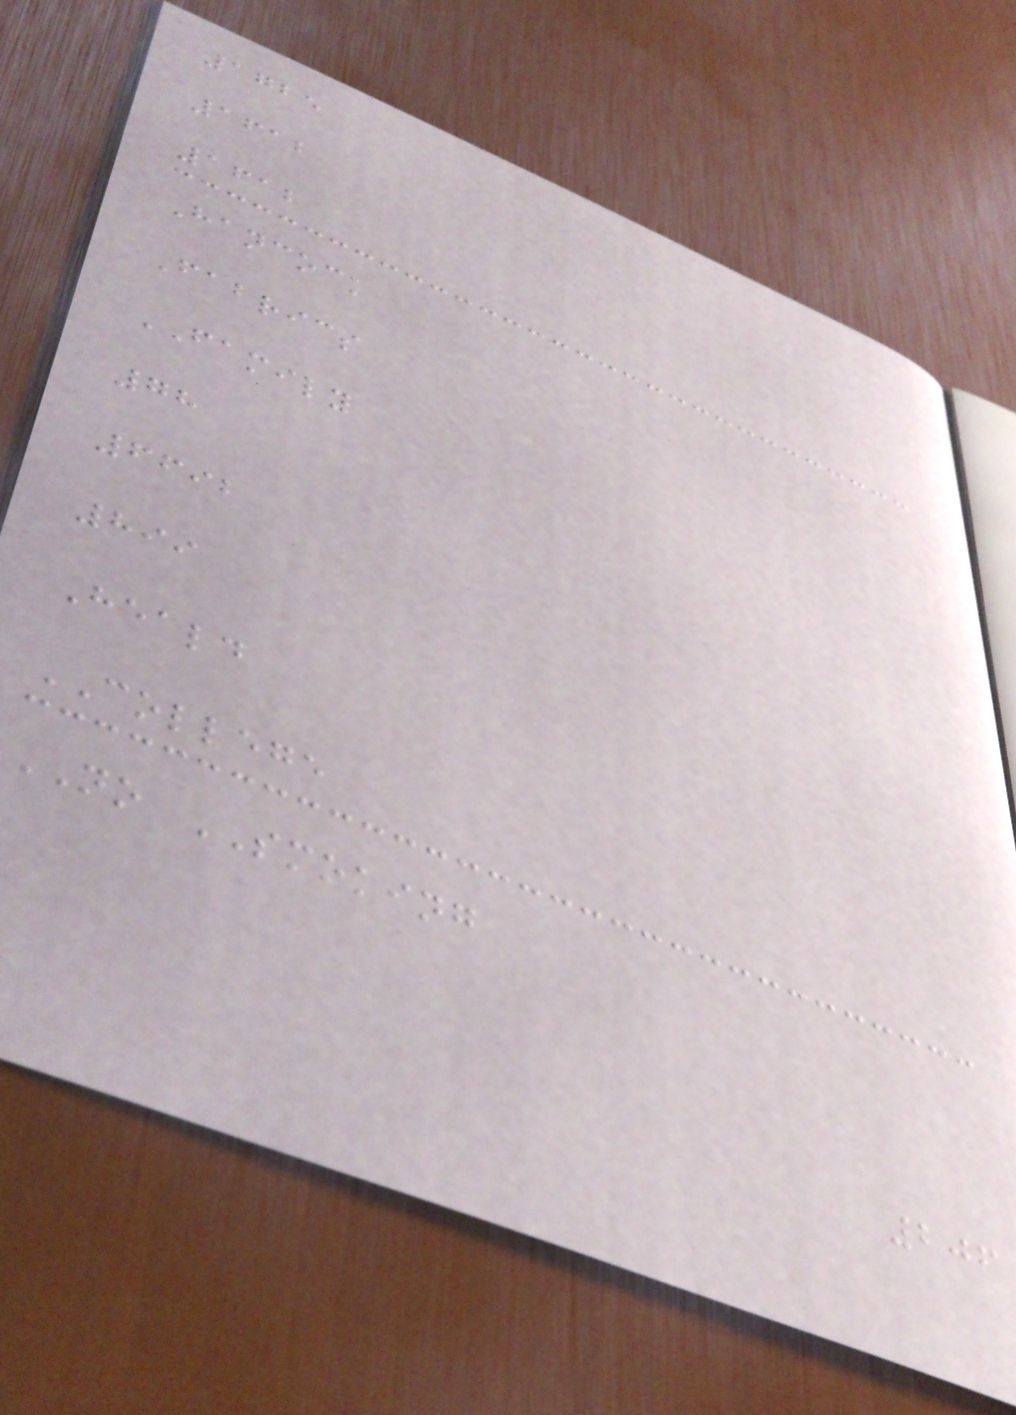1725
1612
1612
Hancock
Fabrics
FAMILY
78
6692
899
Heald
COLLEGE
NO SMOKING
206
